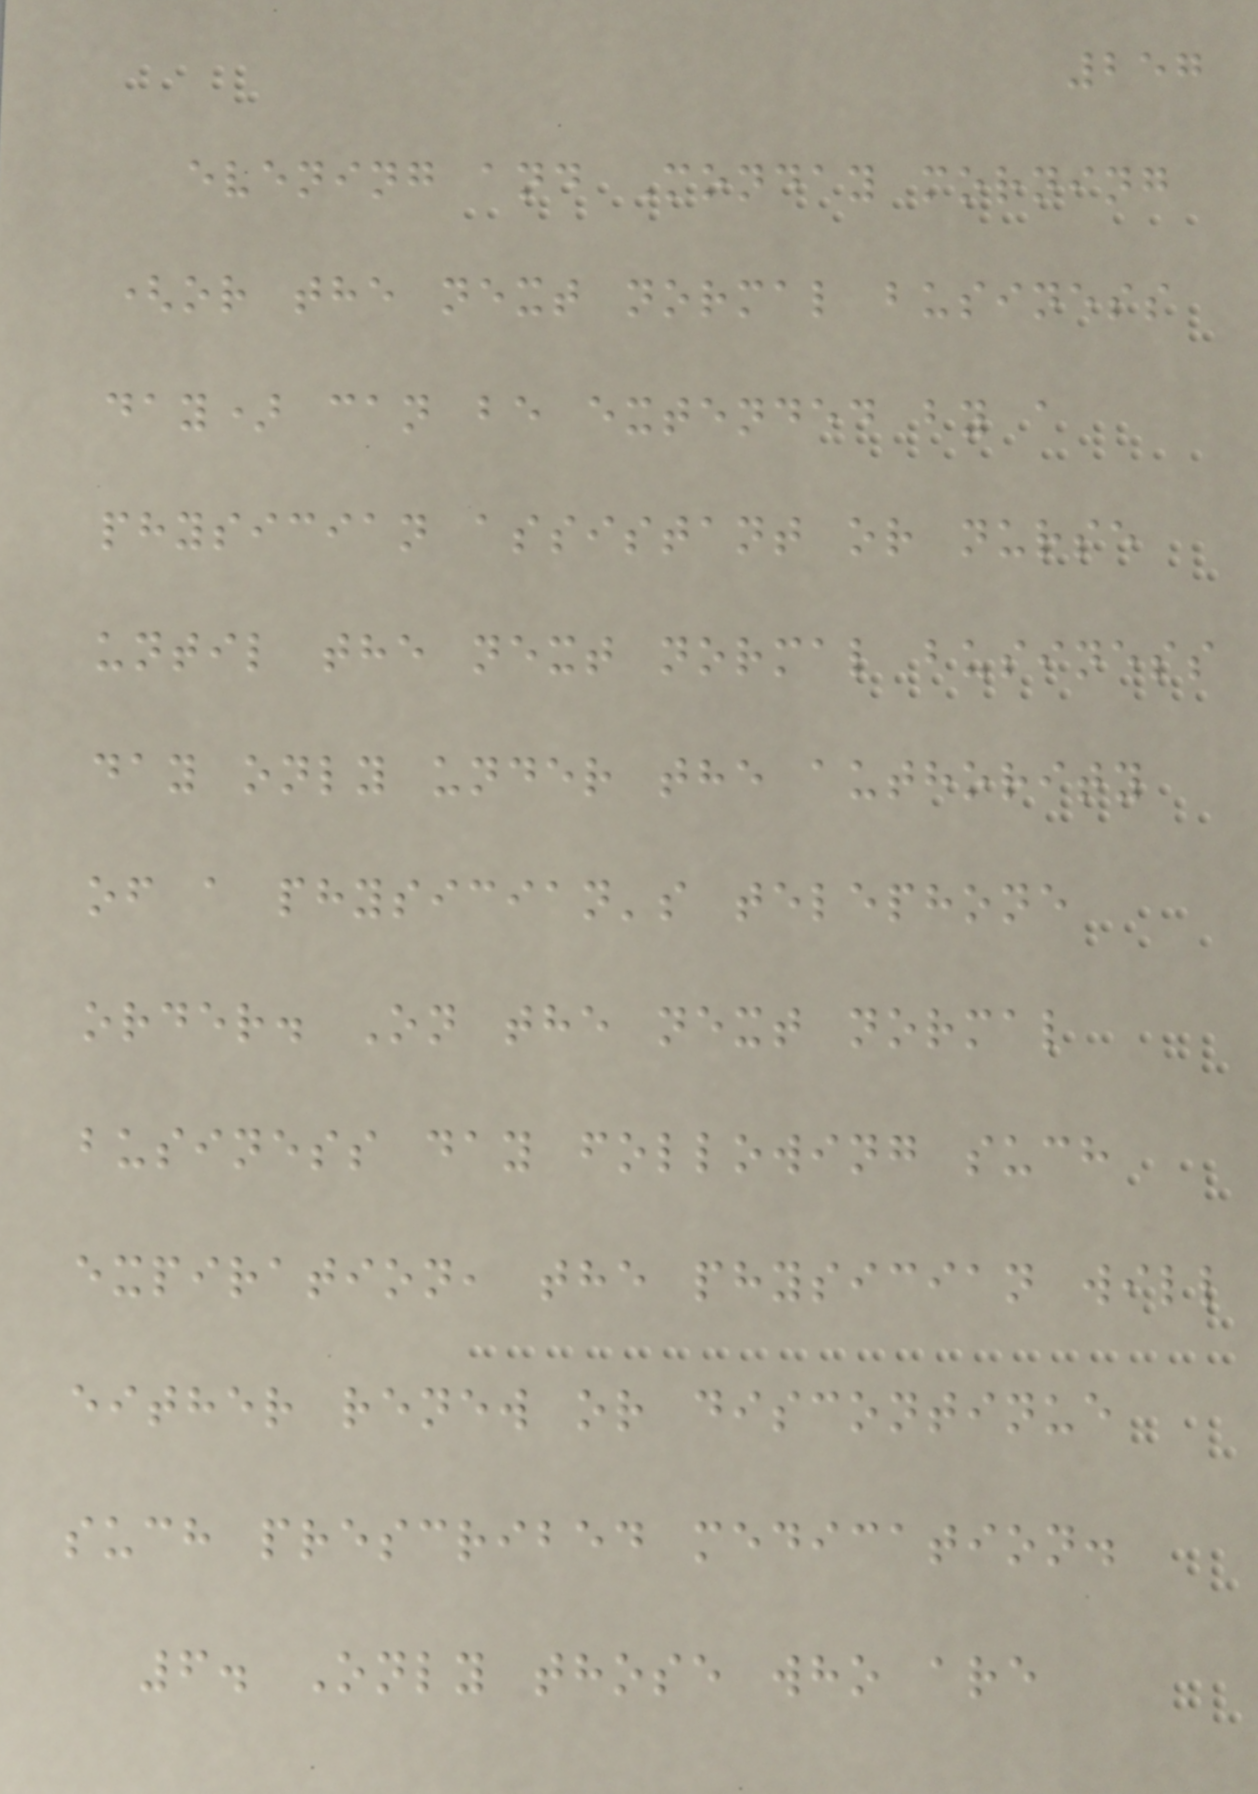257
evening and Monday morning
(or the next normal business
day) can be extended by a
physician assistant or nurse
until the next normal business
day only under the authority
of a physician's telephone
order. On the next normal
business day following such
expiration, the physician will
either renew or discontinue
such prescribed medication.
6. Only those who are
